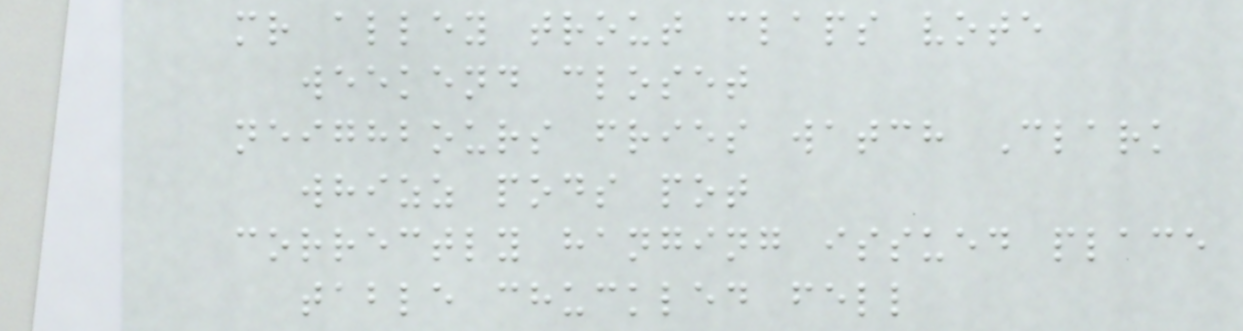mr alley trout claps vote
weekend closet
neighbours fries watch Clark
whizz pods pot
correctly hanging issued place
table chuckled fell
